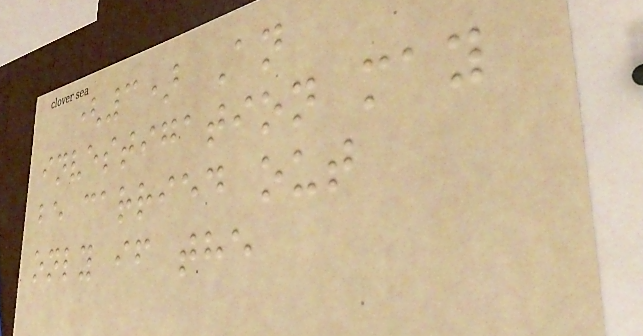(3) An
investigation may
be carried out
only if the
